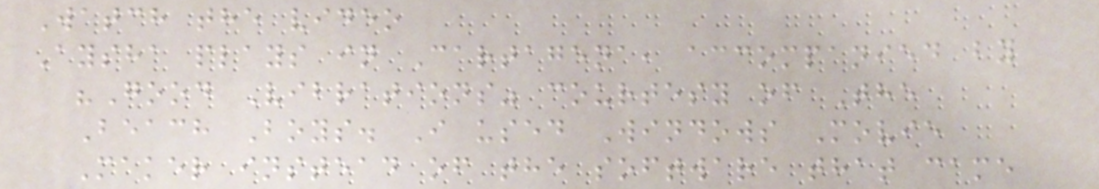Watch the video
Aysha plays in Cartagena, accompanied by
"Good Vibrations" courtesy of The
Beach Boys. I used Windows Movie
Maker instead of the software that came
